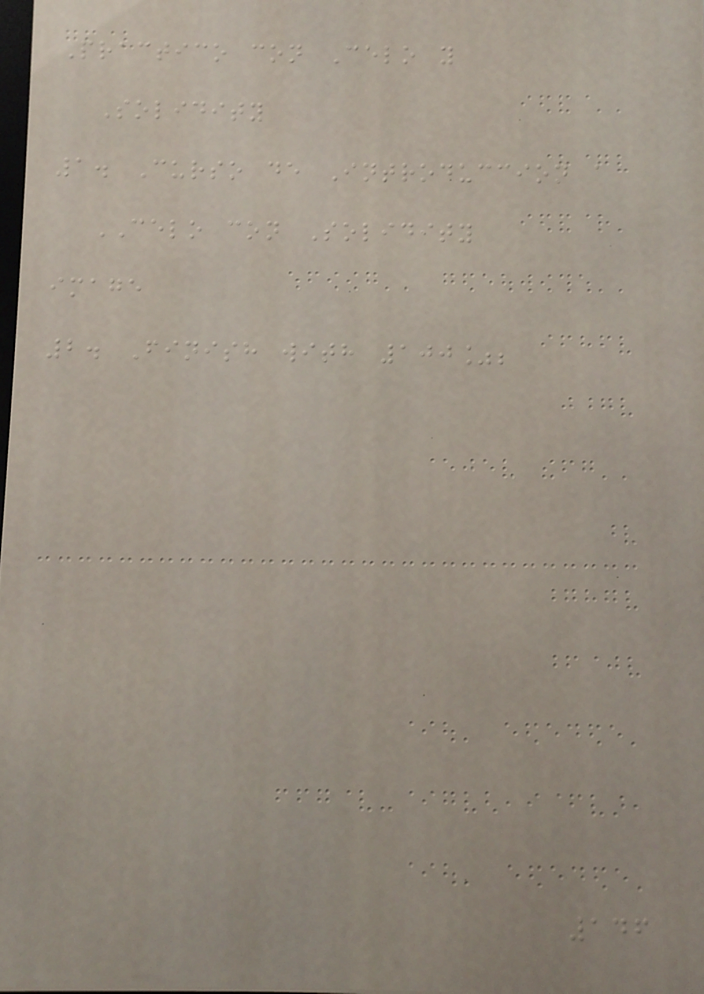Practico con Celo y
Solidity
1. Curso de Introduccion a
CELO con Solidity
image
2. Finish with 100%;
146
